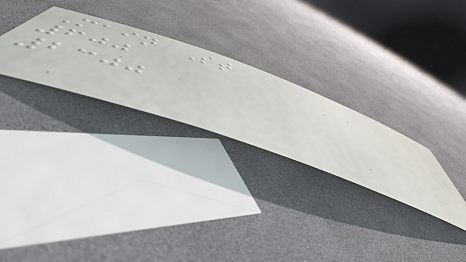Main St
600
2300
